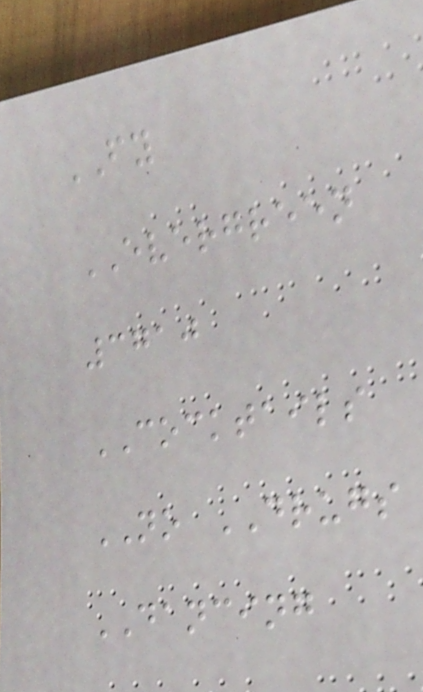FY
EVERGREEN
3710
COCKTAILS
NO DRUGS
DANCING
